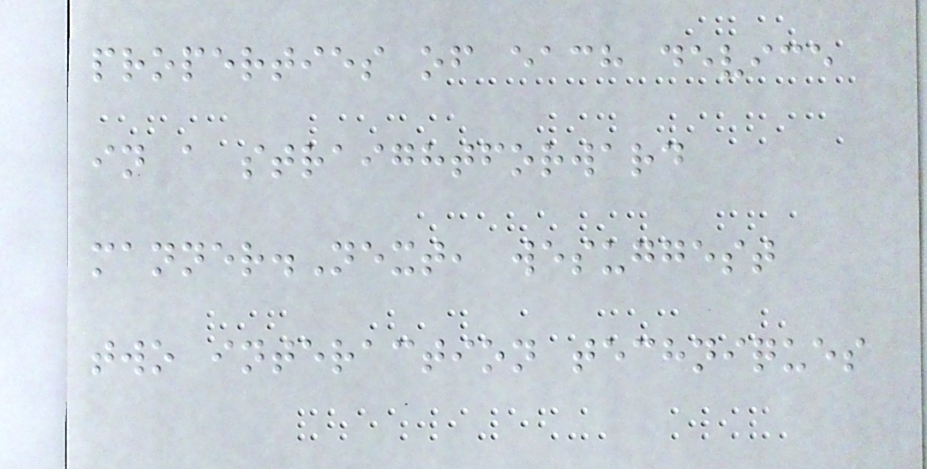properties of each device
in a straightforward
manner.Next, wesuggest
two interaction techniques
